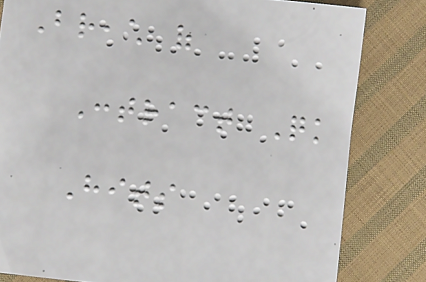Breach of
Contract Quick
Hits
